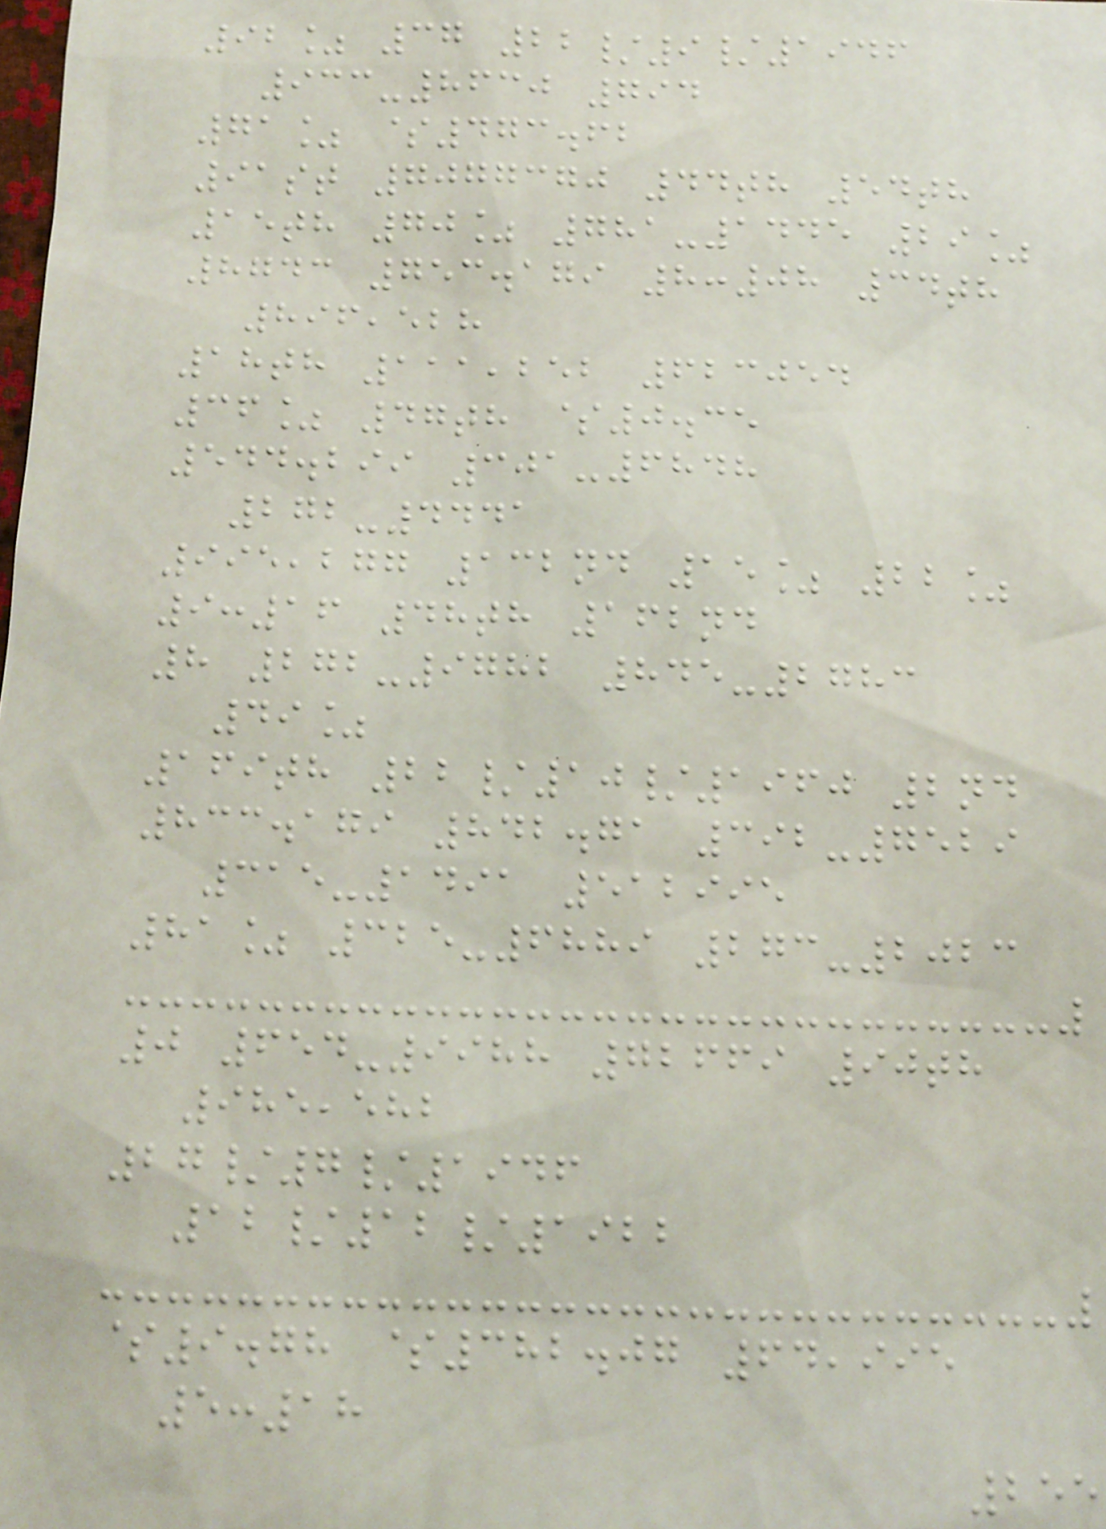92% 37 22/9/1946
933-8630 794
71% $473.62
91st 7077370 44th 54th
15th 70% 781-1445 29%
8743 753.179 8:08 34th
896,528
18th 111,252 623054
36% 47th $0.35
544.299 301-6848
272-4441
995,277 132nd 15% 22%
9:16 48th 162nd
8 272-9782 845-2783
49%
169th 22/10/1960 2nd
833.179 842.71 392-7529
315-1491 512995
81% 325-6889 273-2023
0 654-9988 72669 90th
985,582
27/7/1946
12/12/1922
$9.78 $382.07 64,995
5:18
255
